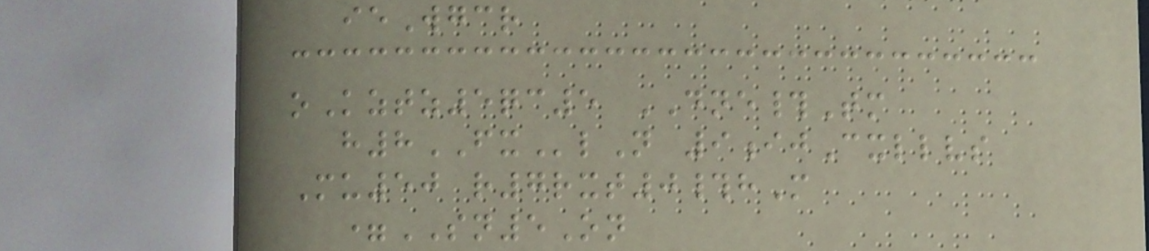ieWgcr
oKztz5qc5 DNE#Tm
h8FXlN 9ijCxllvs
Mu50 r7rxt0#hM
=SN5On
